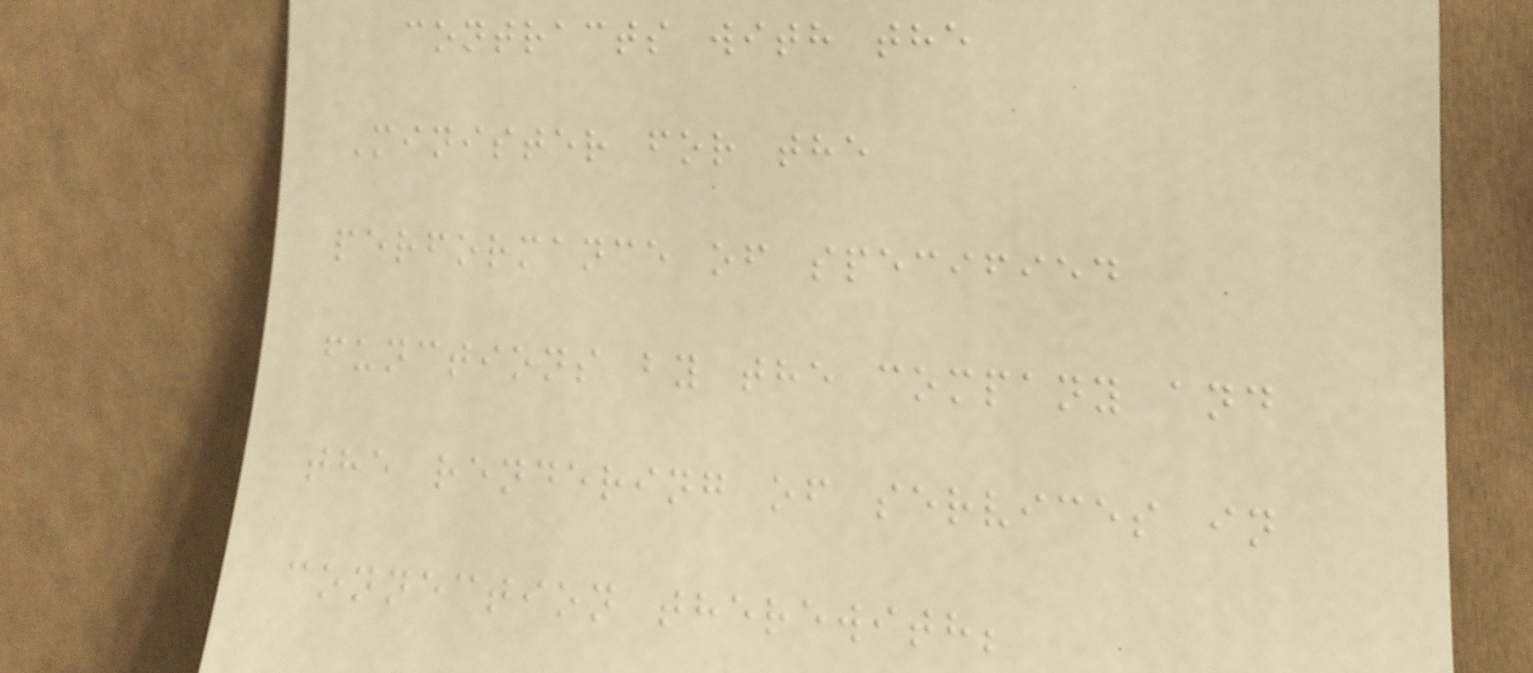contracts with the
Minister for the
performance of specified
functions by the company and
the rendering of services in
connection therewith;
